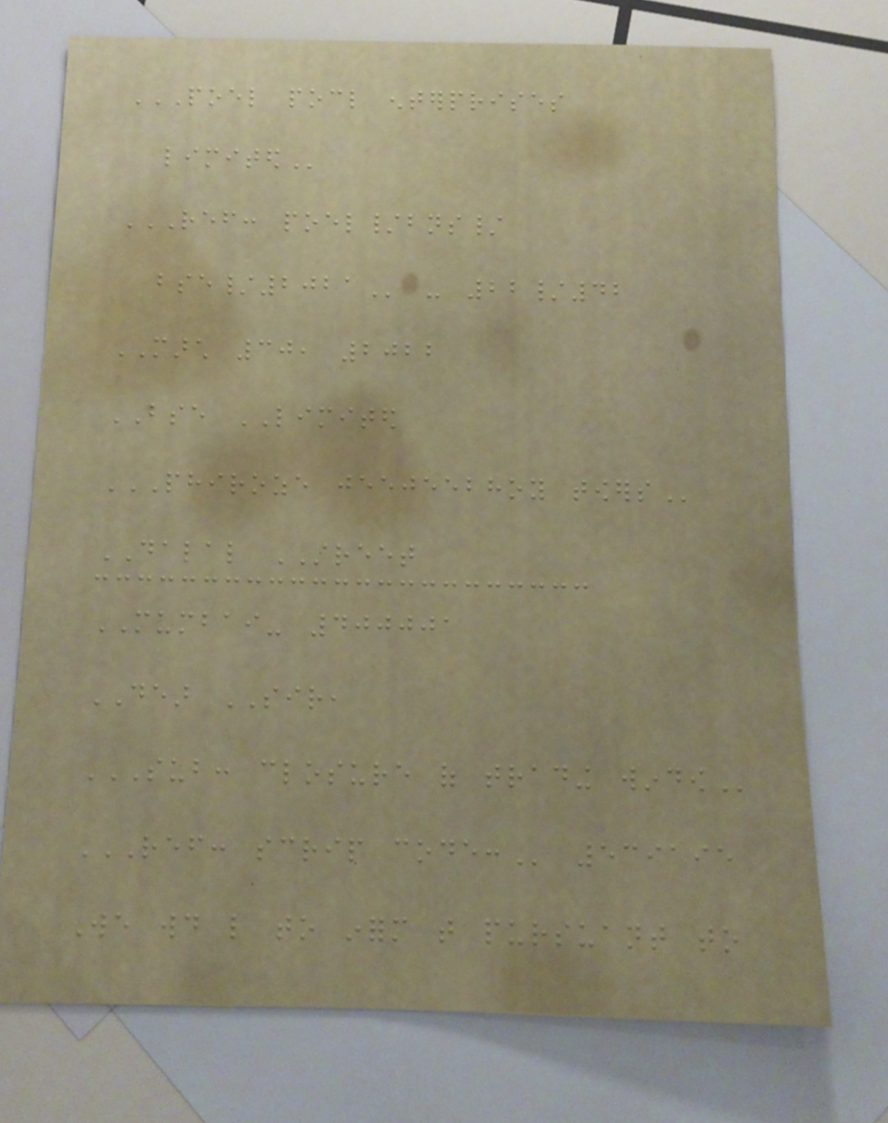POEL POCL ENTERPRISES
LIMITED
REF: POEL/BNS/
BSE/2021 - 22/42
MARCH 30, 2022
BSE LIMITED
PHIROZE JEEJEEBHOY TOWERS
DALAL STREET
MUMBAI- 400001
DEAR SIR,
SUB: CLOSURE OF TRADING WINDOW
REF: SCRIP CODE: 539195
We would like to inform that pursuant to
